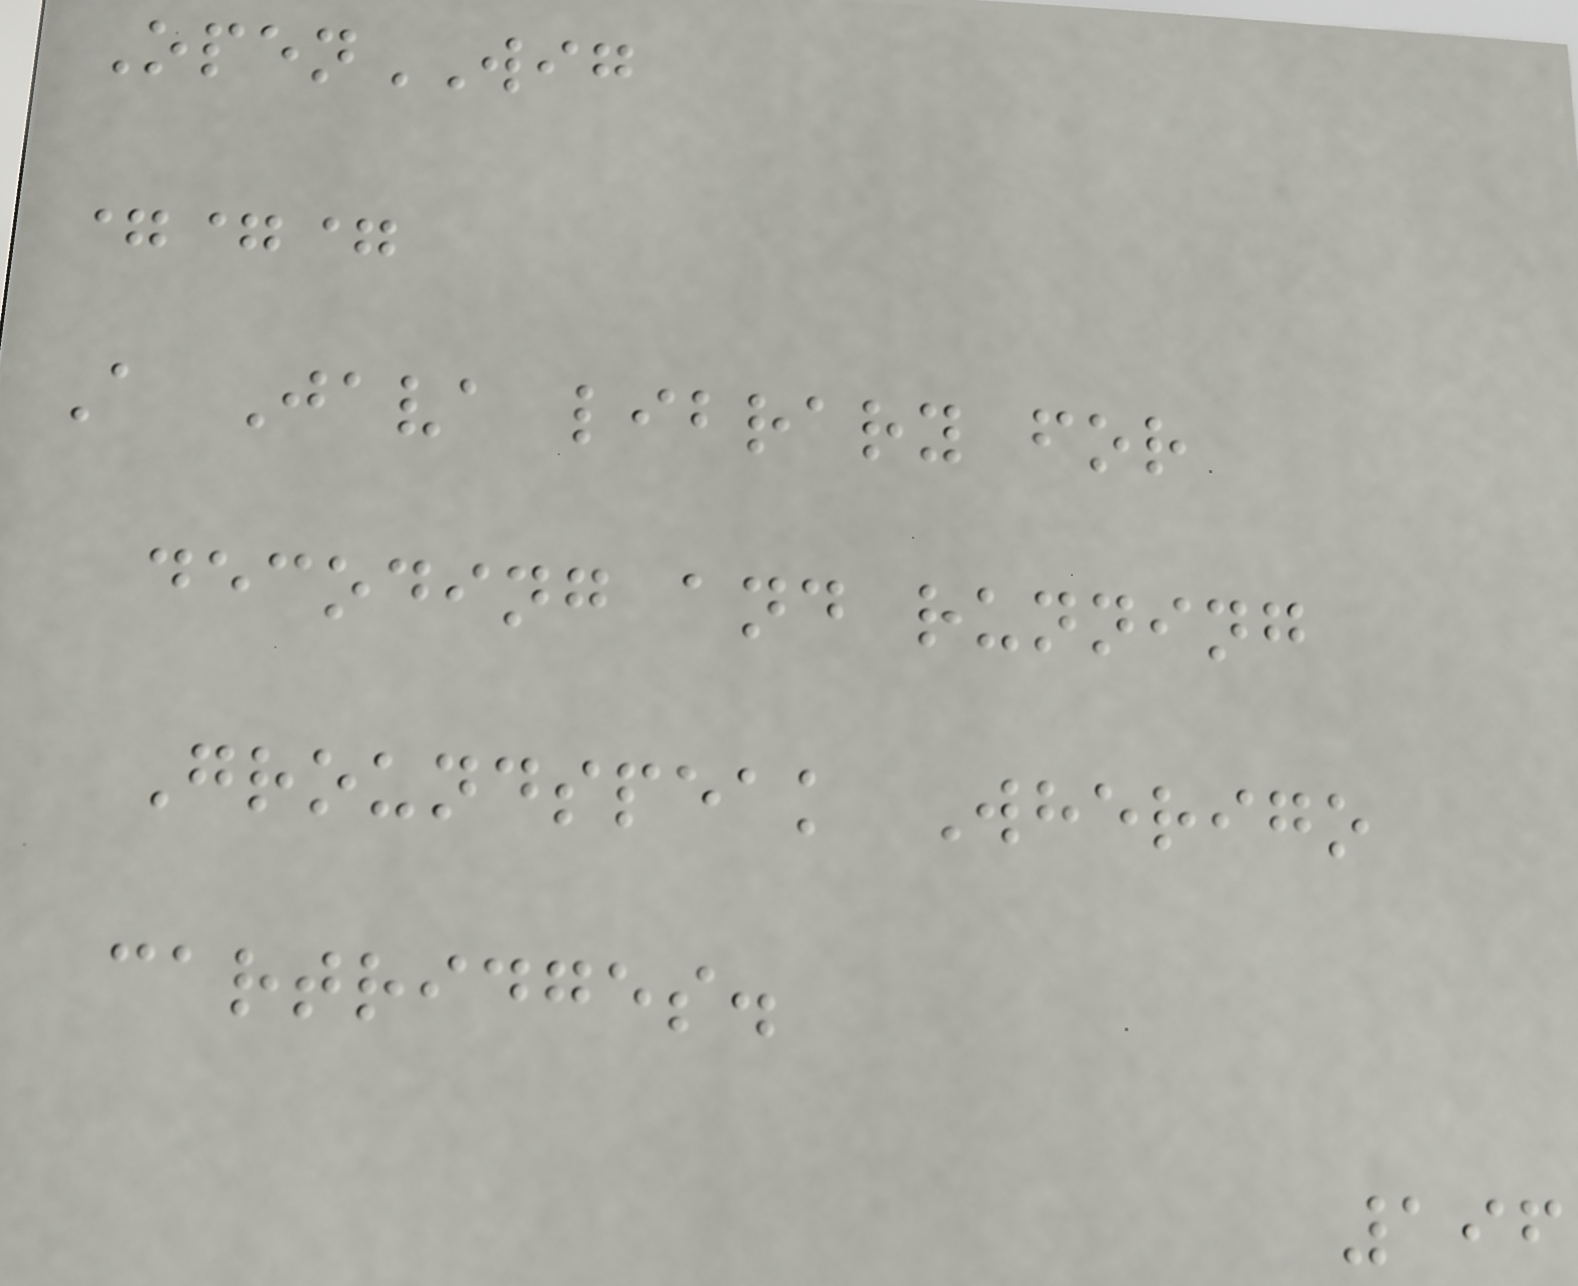OpenWIG
===
A Java library for
decoding and running
Groundspeak Wherigo
cartridges.
196
